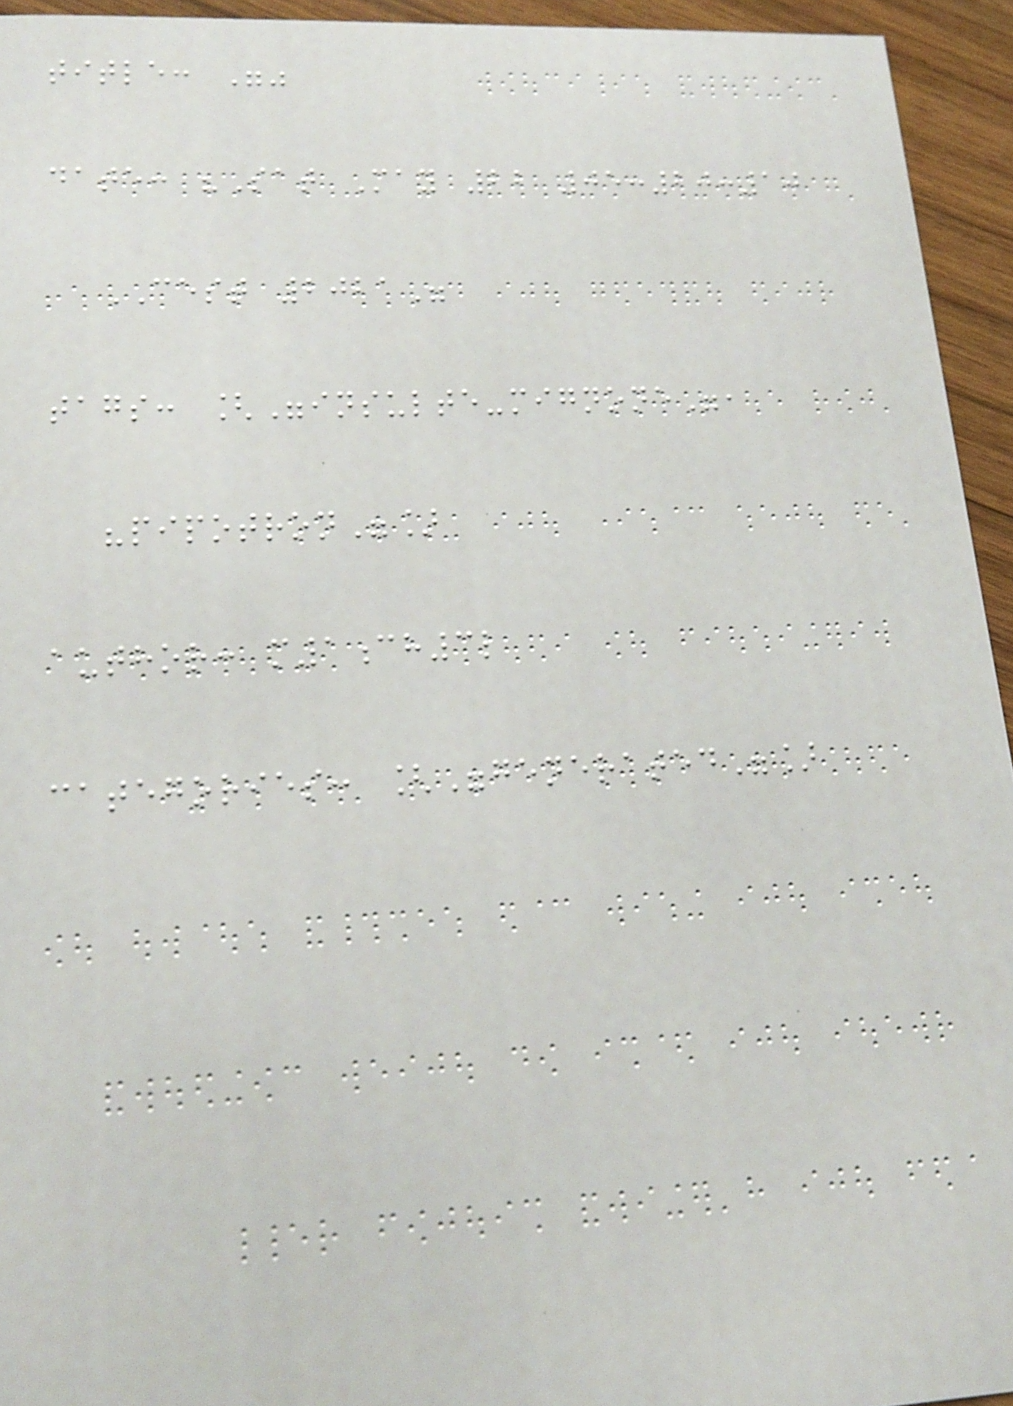title: ""
date: "Sat May 22 05:20:10
CEST 2021"
tags: ["insulte-mignone",
"pipotron"]
author: m1ch3l
categories: ["generated"]
